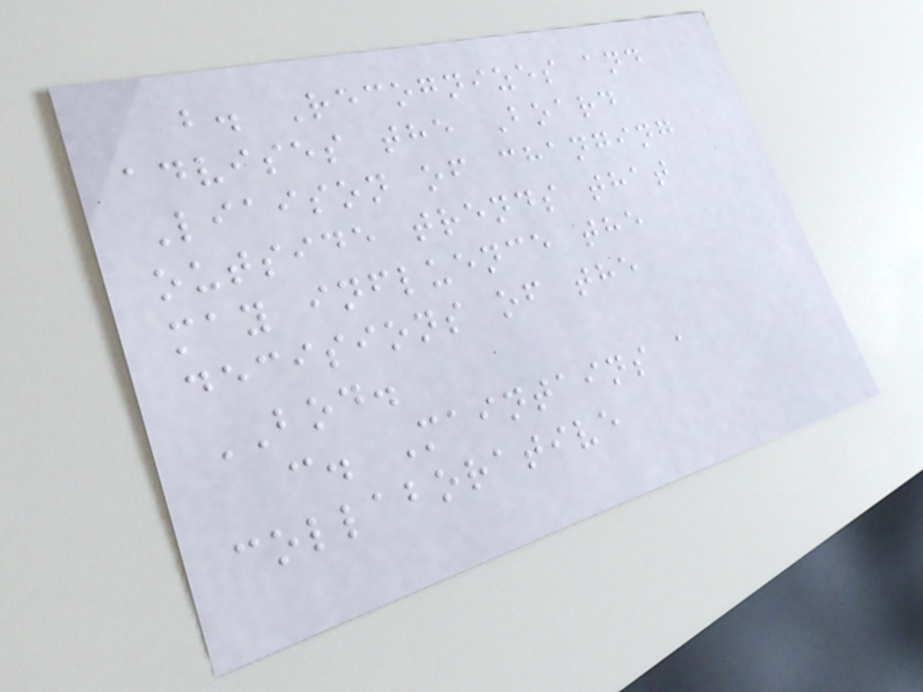b. Recognizes and
advises the Board
Liaison of changing
outside trends that
may influence the
decisions of the
BOD.
c. Maintains a
collaborative
